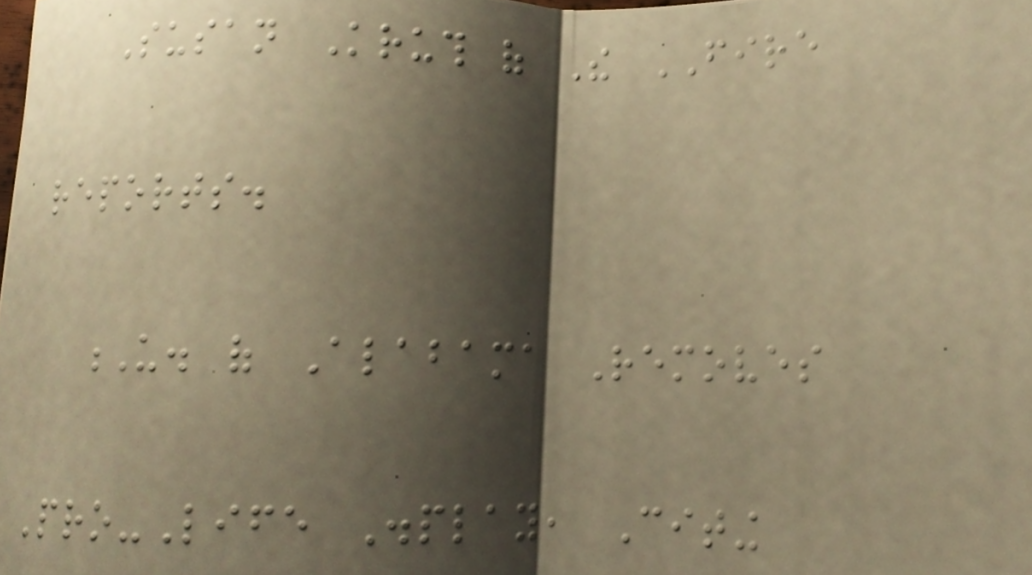Susan Kruth of The FIRE
reports.
U. of Alabama Removes
Pro-Life Display, Citing
